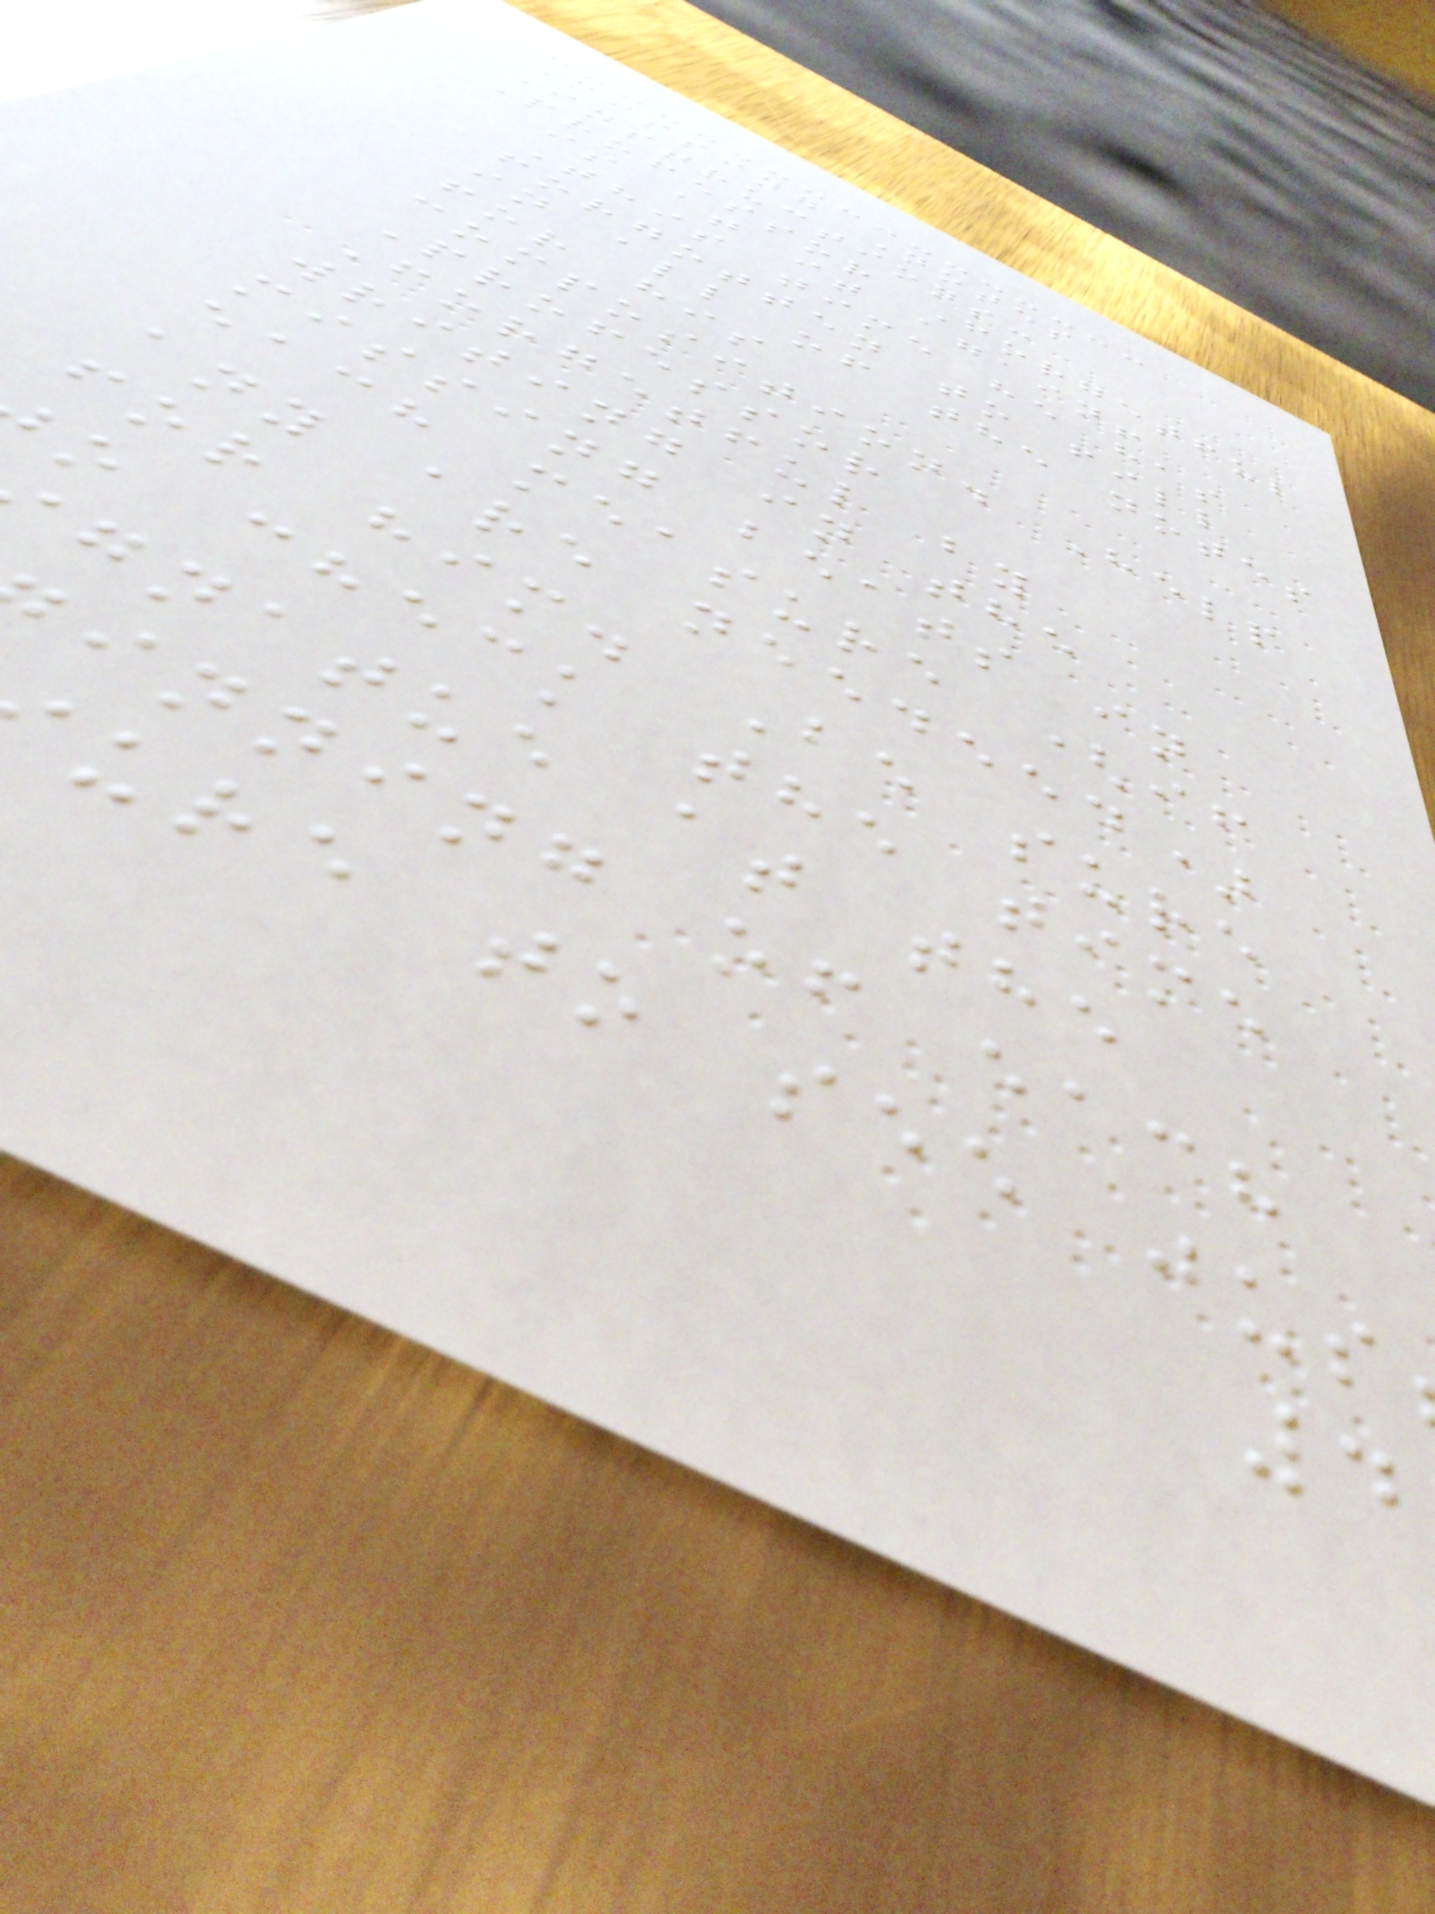Missing Notes
Instructions:
Professor Forgetful
is at it again!
This time he has
forgotten to fill
in all of the notes
for his
composition. Help
Professor
Forgetful by
writing in the
missing beats in
each measure (if
any are needeed)
for him. Be sure
o check the time
gnatue at the
inning of each
ure to see jus
